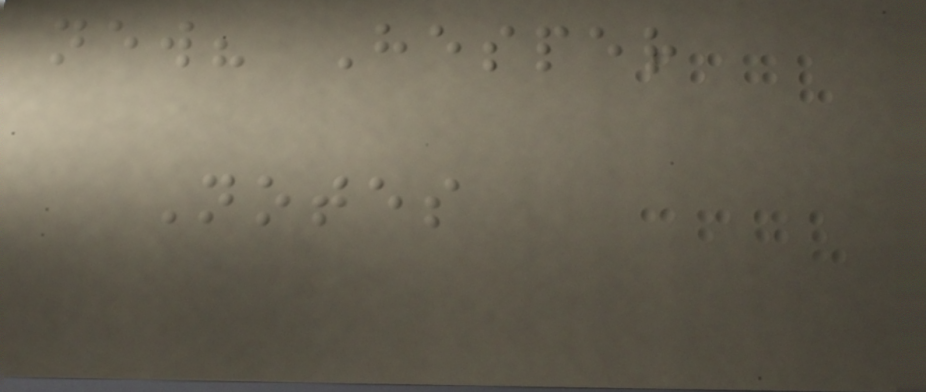new? Hesper
Notes
